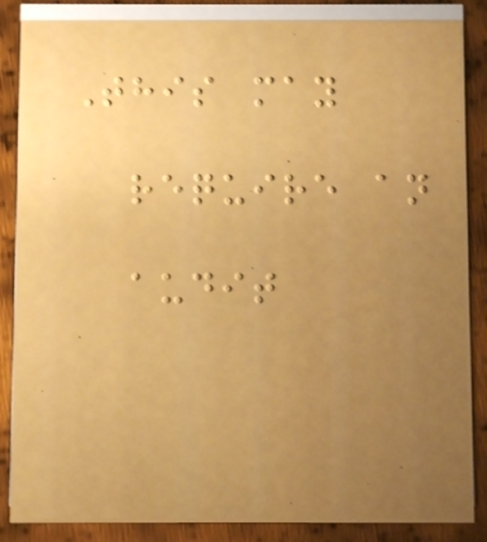This may
require an
audit
